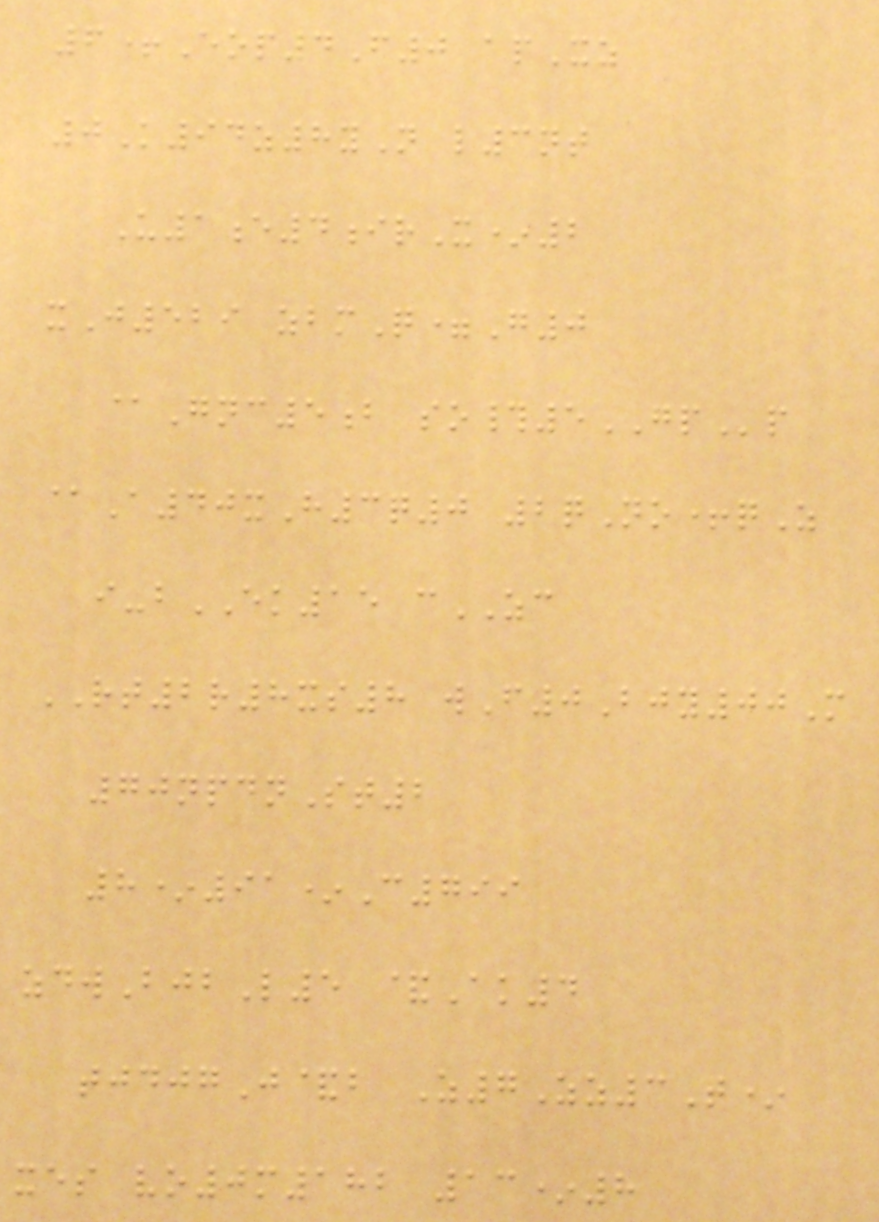6+Eop4F0 apXz
0K94z8yN l3nt
U1e4irX*2
xJ529 zbmQ=G0
@Gnc5b so#5GPp
@A40xH3q0 2qNo+qZ
i-bEK15 cZC
RT2r8xs8 wF0Bjy00M
70npdnSt2
8*91*C799
zdwBjbL5 &Ak4
tjdjgJ&b Z7Zz3T*
xes vo0m182 13*8
